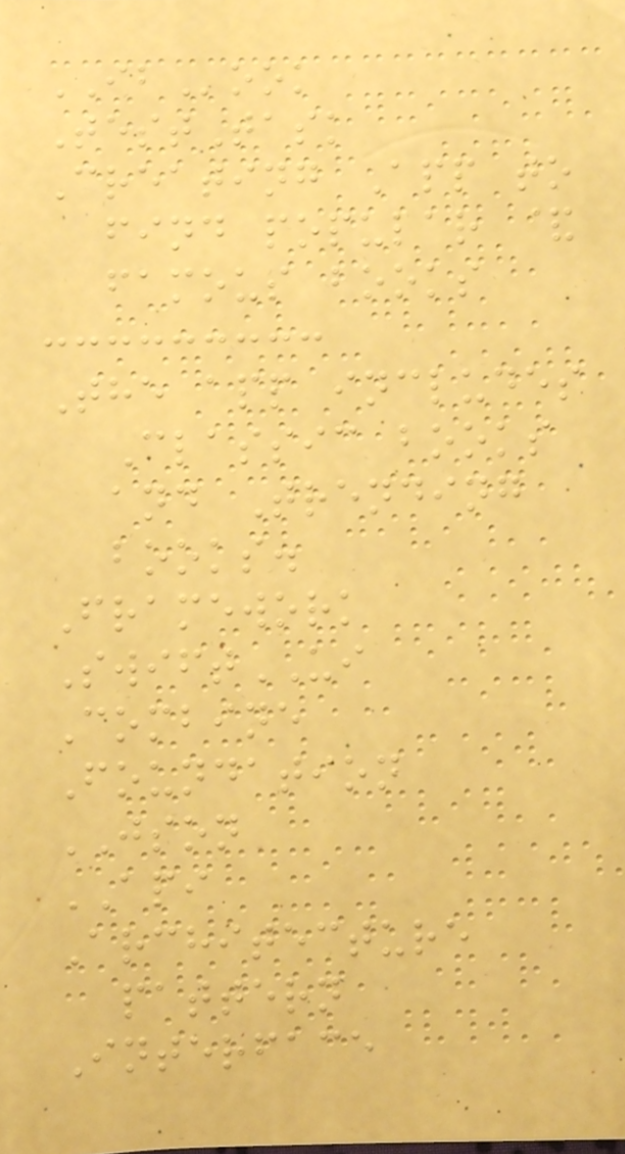IBook
TestTask
Creating App to
find popular &
famous books
The app includes
Classic books
and Trending
books.
Framework
SwiftUI
Combine
Foundation
JSON
API
Architecture
pattern
Interface
